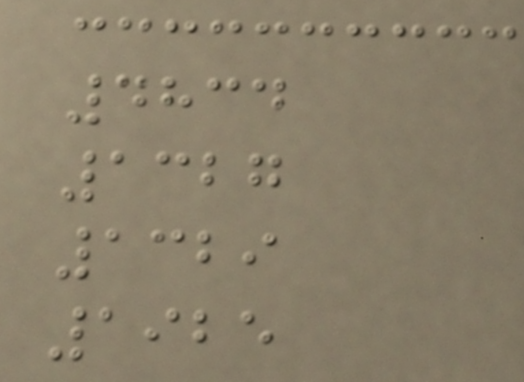4834
1327
1329
1925
